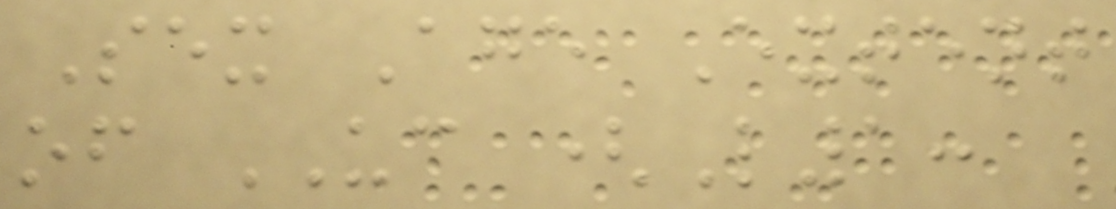Sex Age Extent
of UC (L1:
